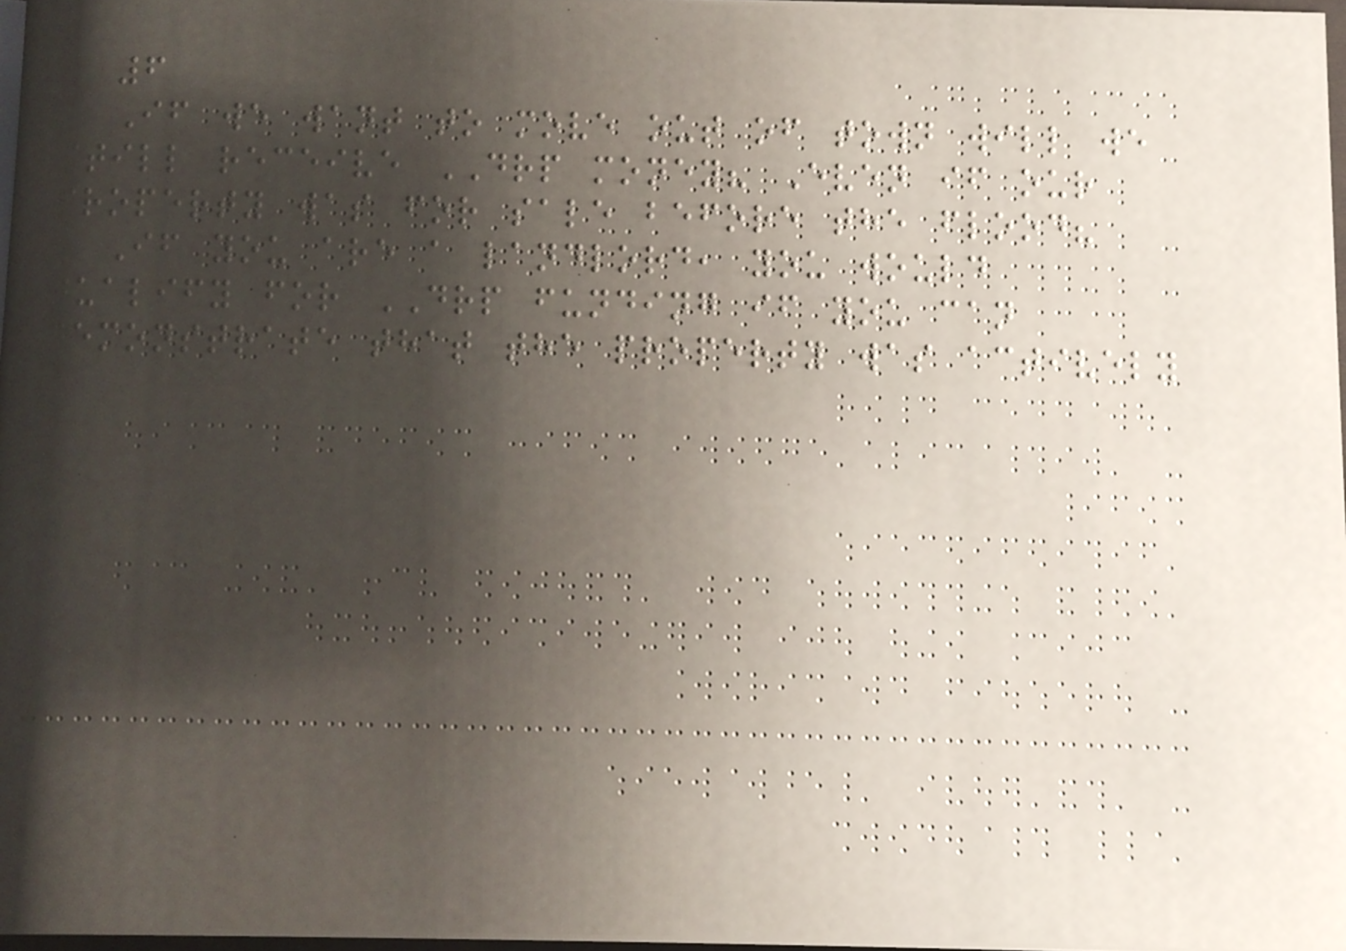6
If we want to move out of town will we
still receive DRP money? Even if our
property was for sale before the flood?
If you are a landlord, you would
qualify for DRP funding if you can
demonstrate that the property was actively
